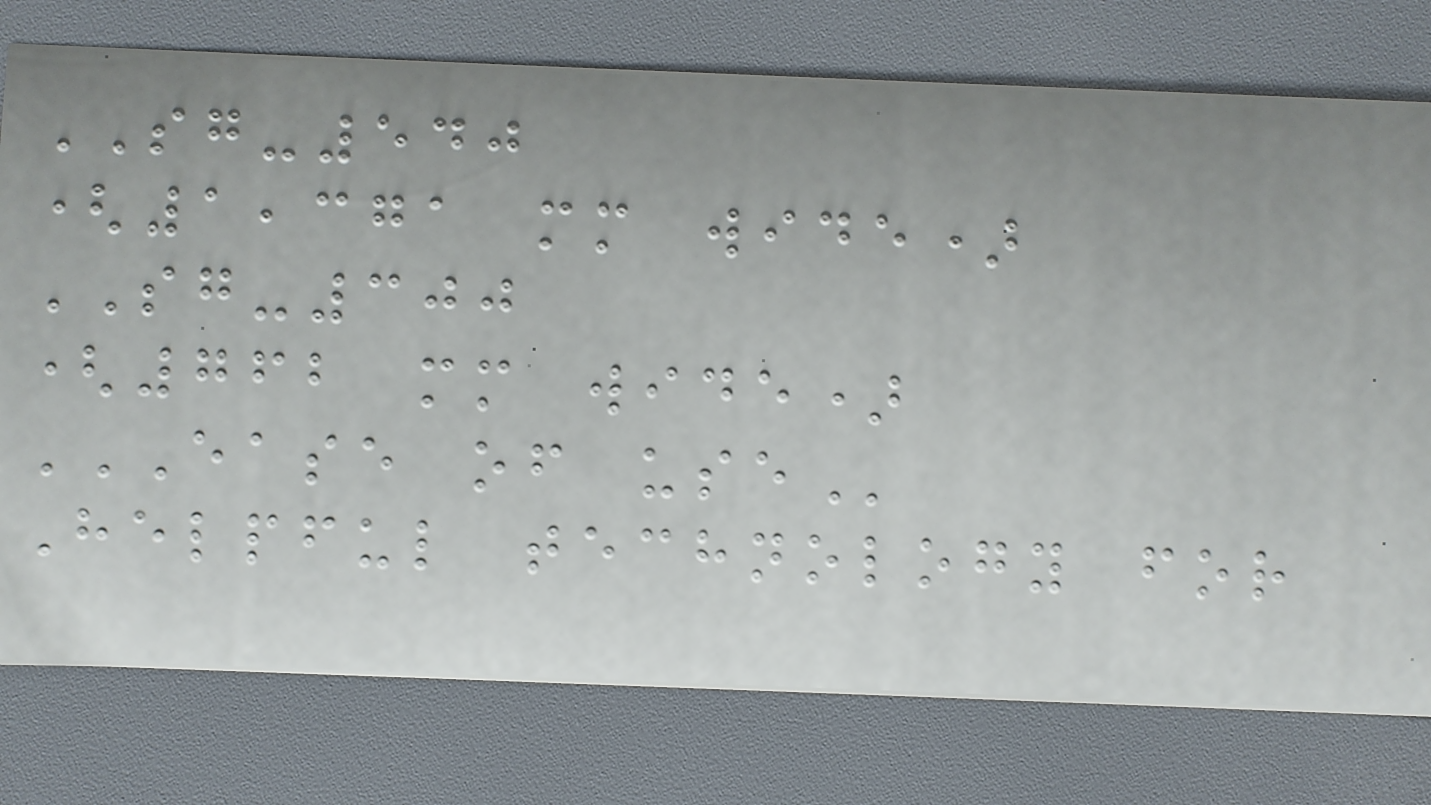SG-540
(1,371 mm wide)
SG-300
(762 mm wide)
EASE OF USE
Helpful technology for
